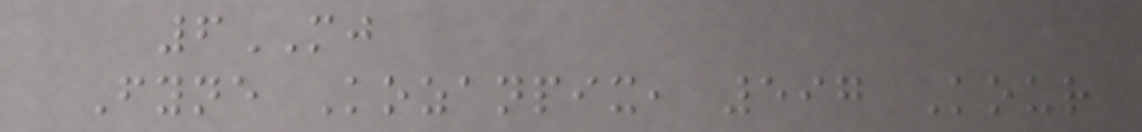6MJ
Fyne Kozanpix, 597 Kour
